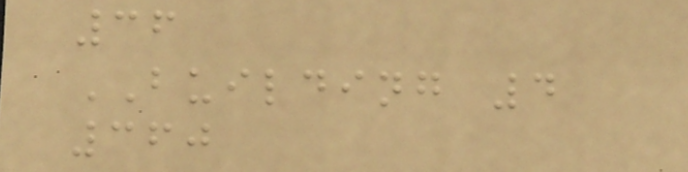36
BUILDING 4
360
